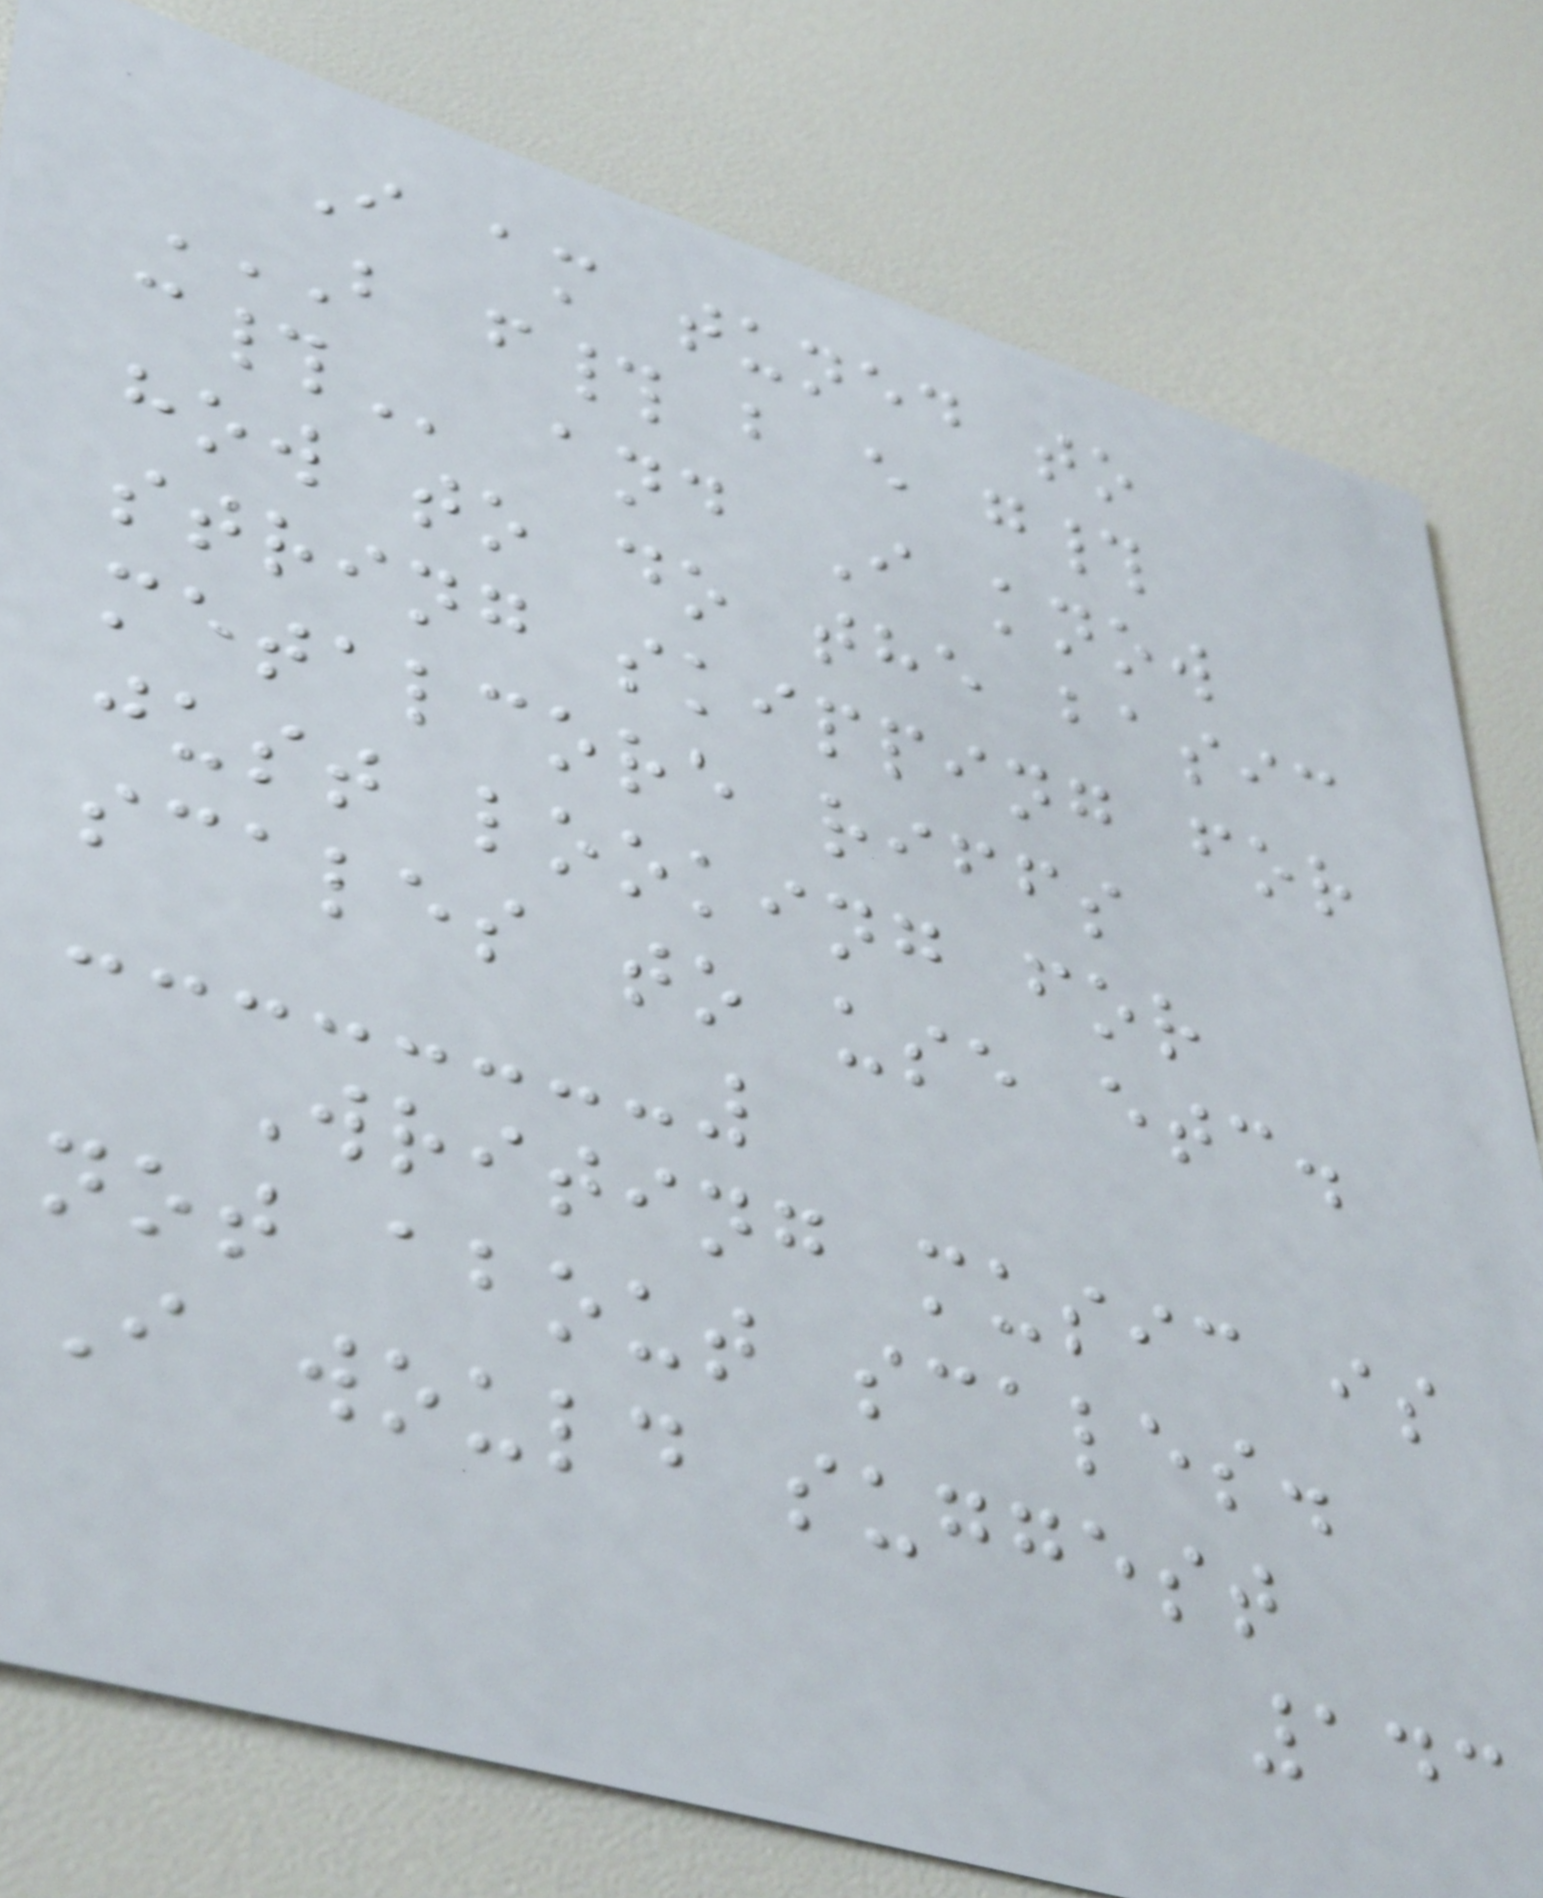I am tuned to
B F# B E G#
C# and I know
how to do the basic
string skipping for
metalcore riffs
just looking for
scales to use etc.
Writing music is
not about scales.
I would suggest
143
